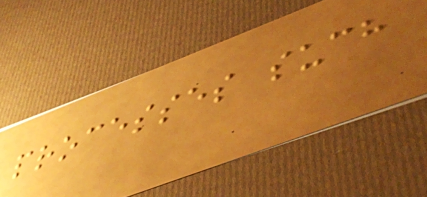processes such
